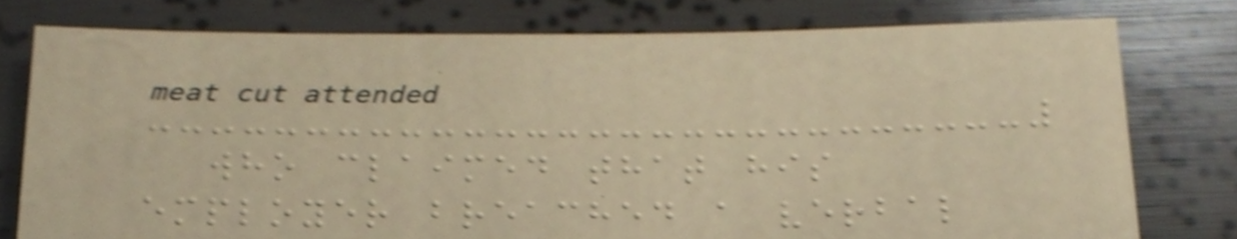who claimed that his
employer breached a verbal
